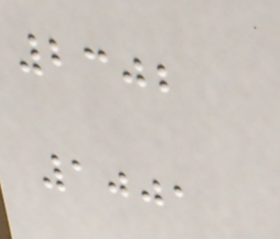2302
1001
